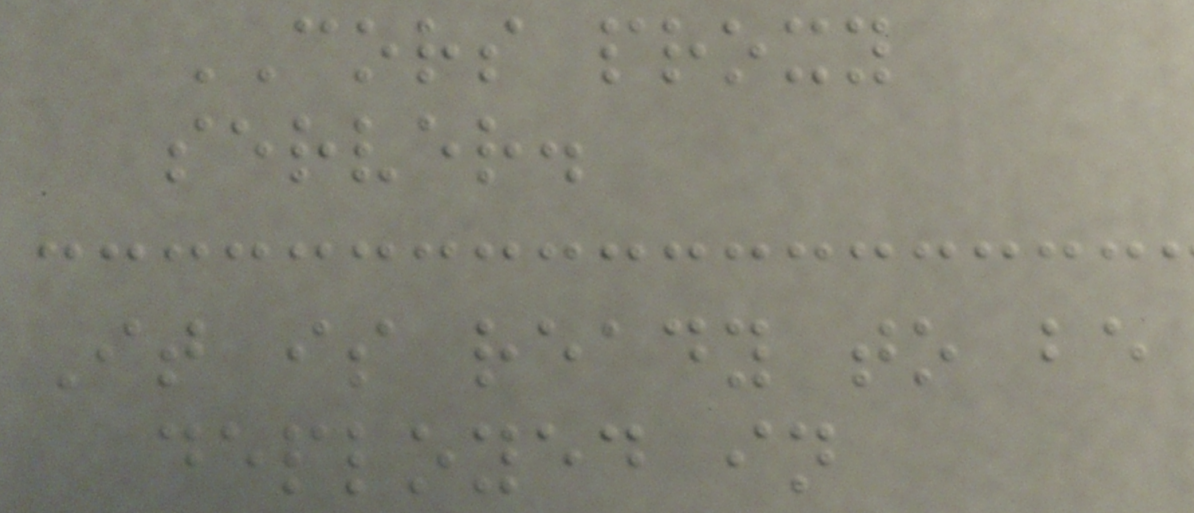CORS proxy
server.
It is ready to be
deployed in
